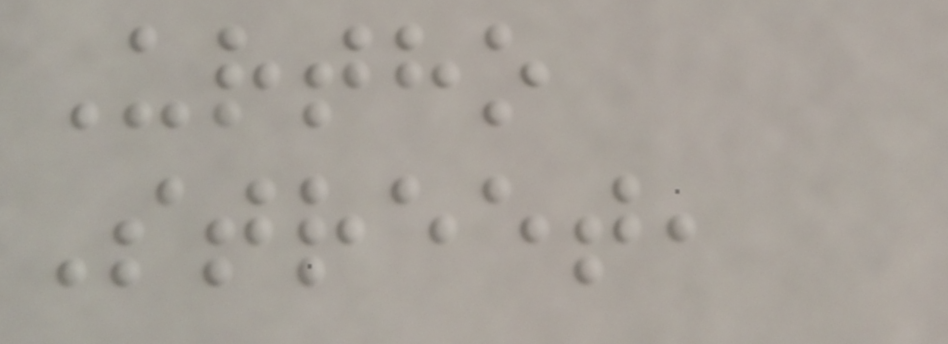Urtho
Street,
